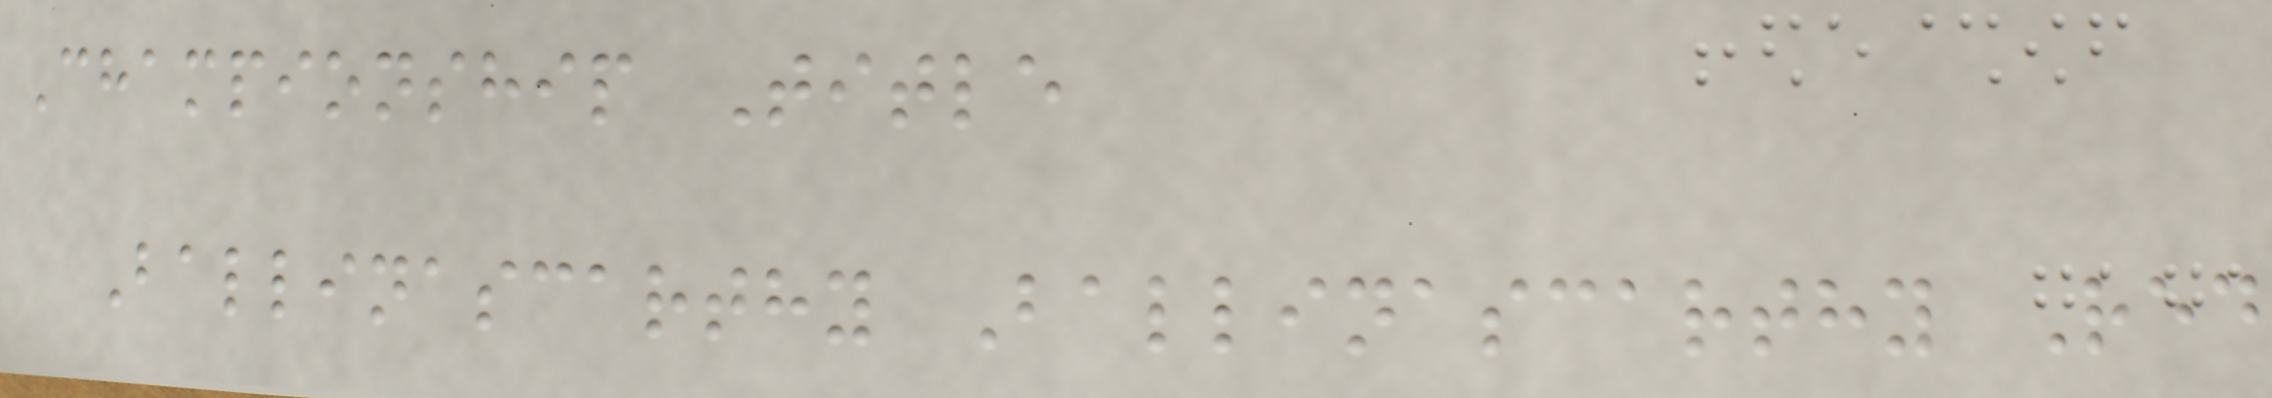Championship Title
Ballinascarthy Ballinascarthy Red
